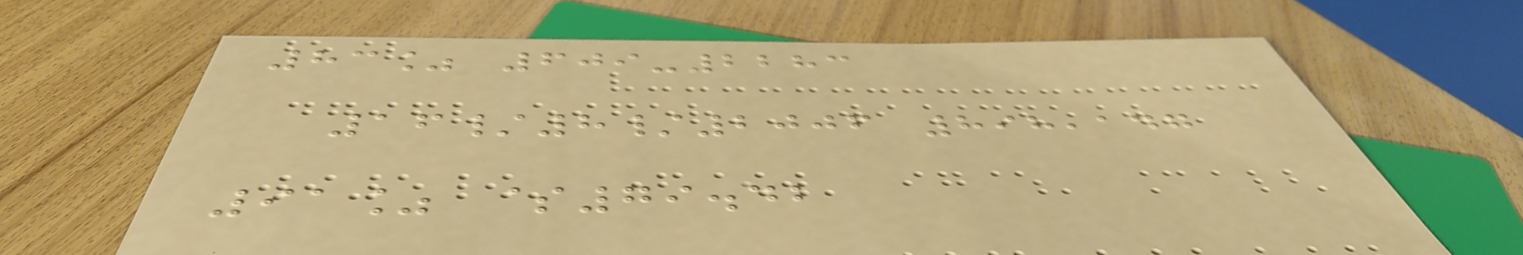83% 609-2283
16/8/2006 898,147
91% $79.42
